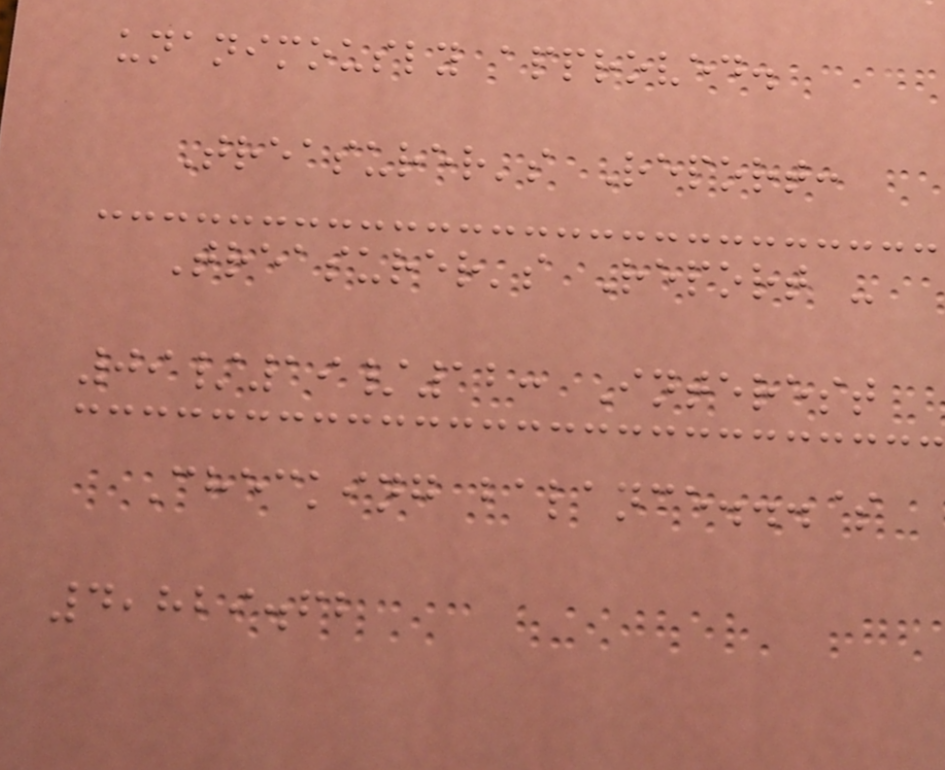unanimously approved.
Treasurer's Report:
Treasurer's Report -
09/19/12: Interest
Checking balance...$
4,829.62
